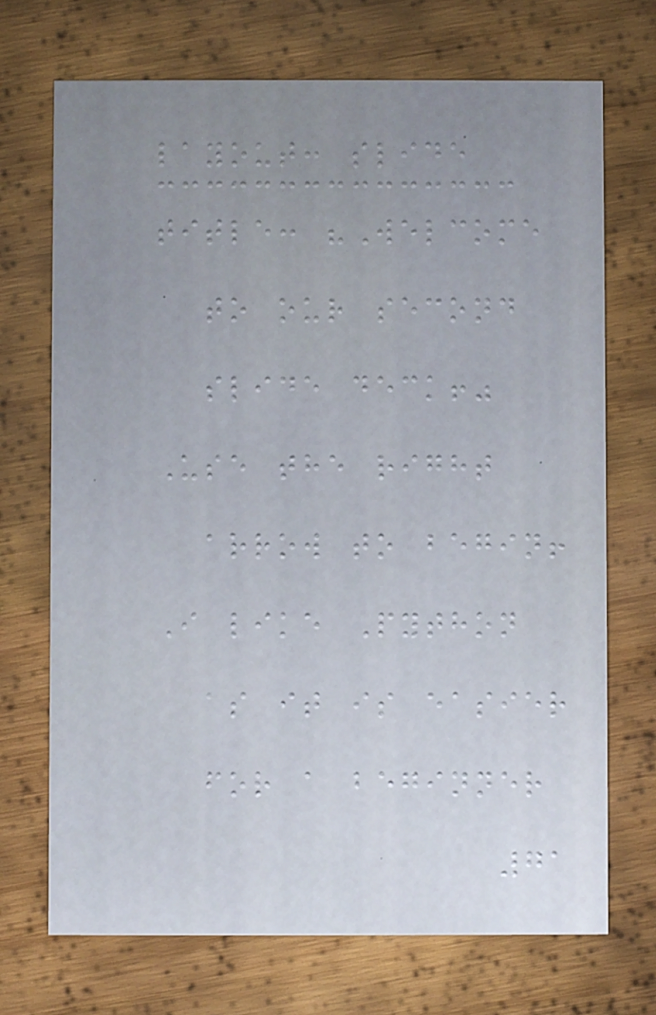layout: slide
title: "Welcome
to our second
slide deck!"
Use the right
arrow to begin!
I like Python
as it is easier
for a beginner
71
